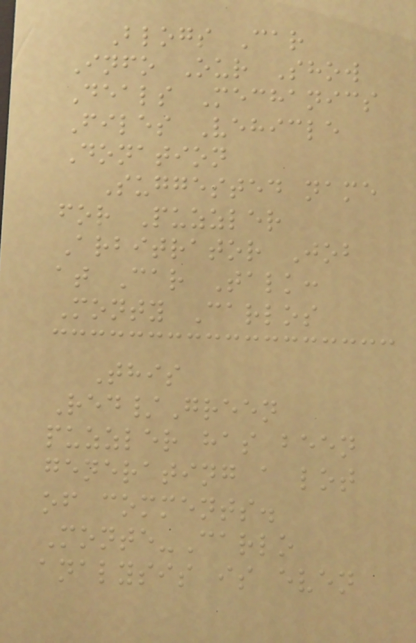Blogs Car
Info Our Show
Deals Mechanics
Files Vehicle
Donation
Suggested name
for Puzzler
Arbitrator Job
at Car Talk:
Monty Carlos
This
Red/Green
puzzler has been
generating a lot
of comments.
Monte-Carlo
analysis is even
